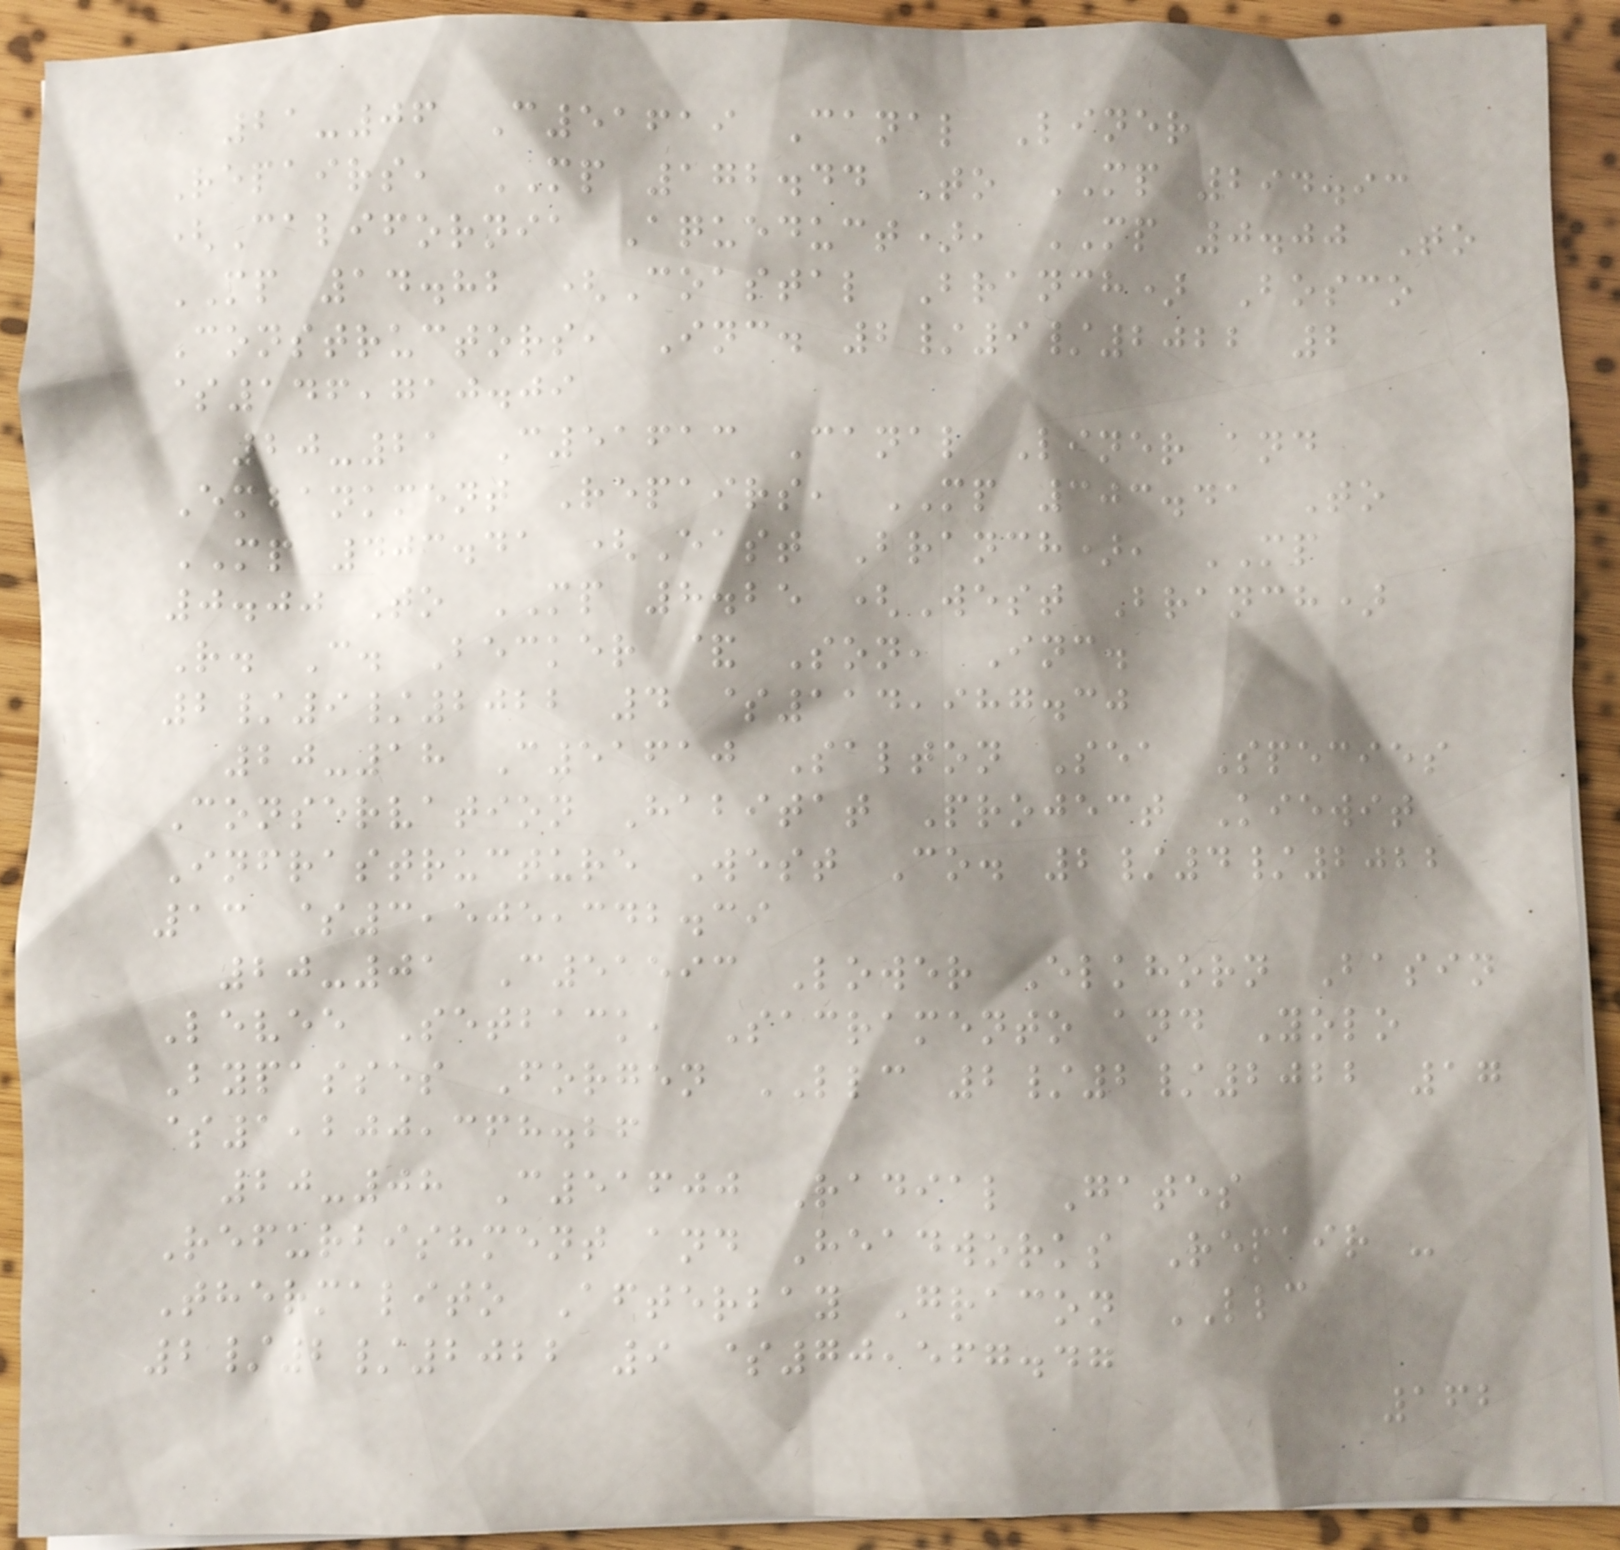21-06 C51619 Canal Liner
Repairs, MP 172.44 To MP 294.93
(California Aqueduct), MP 0.00 To
MP 14.82 (Coastal Branch) Bosco
Constructors, Inc. 2/9/2022 2
$146,710.09
20-21 C51613 Canal Liner and
Embankment Repairs, MP 303.41 To
MP 403.41 (East Branch), MP
0.00 To MP 8.25 (West Branch)
R. C. Becker & Son, Inc.
2/9/2022 4 $114,987.30
20-18 C51610 Salton Sea Species
Conservation Habitat Project Kiewit
Infrastructure West Co. 2/4/2022
13 $3,505,342.39
20-01 C51593 Lower Elkhorn Basin
Levee Setback, Sacramento and Yolo
Bypasses Forgen LLC 2/2/2022 17
$1,200,368.26
20-08 C51600 Radial Gates
Refurbishment and Headworks Repair -
Thermalito Afterbay Gracon LLC
2/2/2022 9 $70,567.47
162
